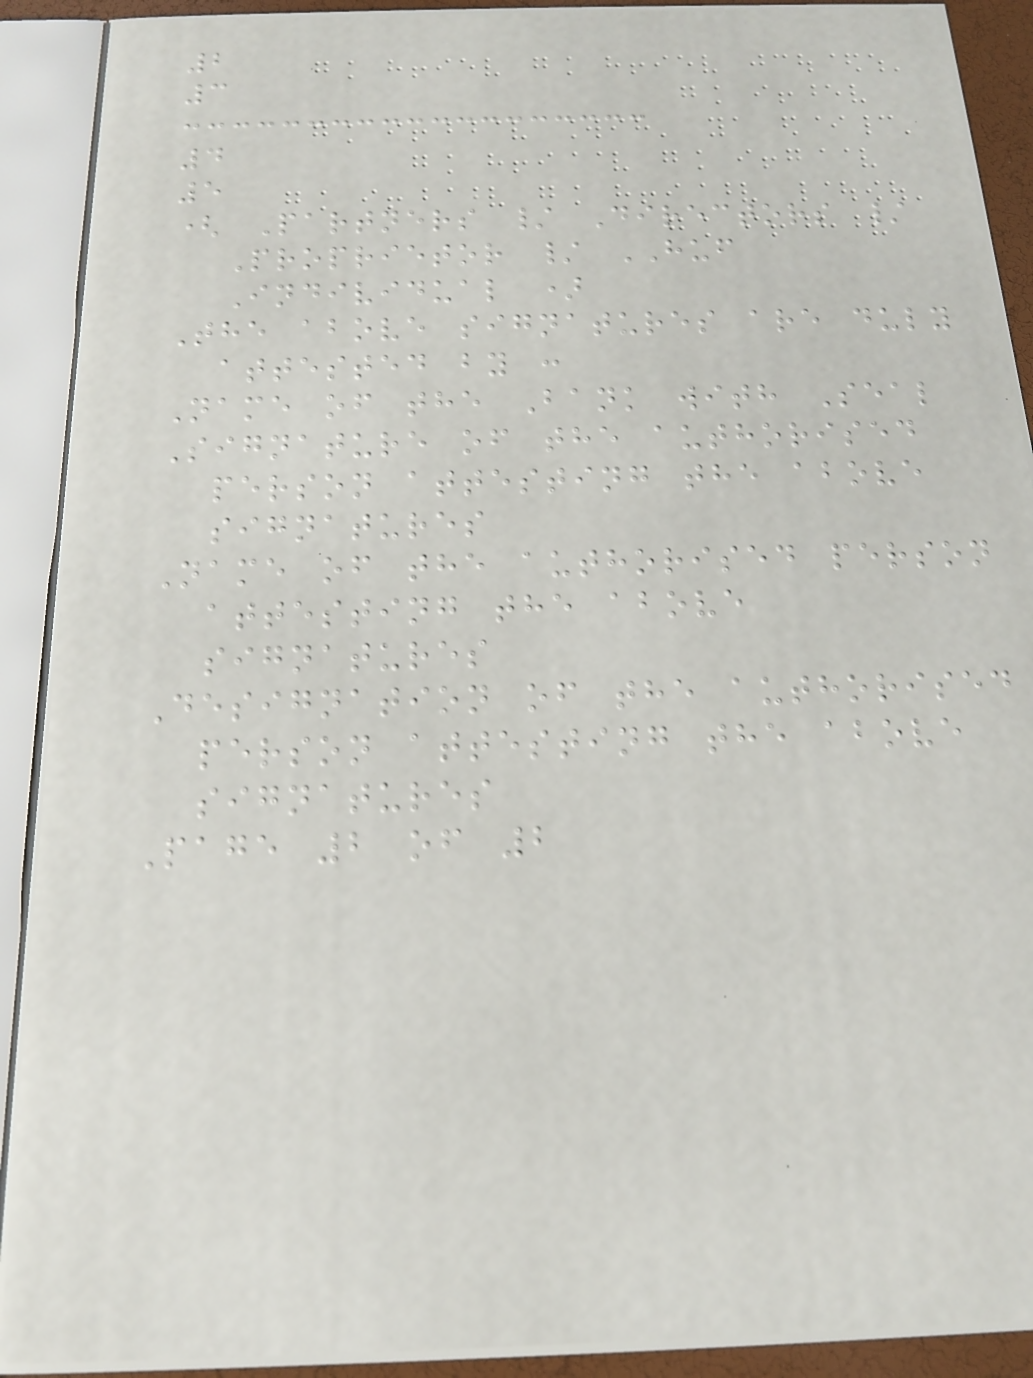2
3
4
5
( Partners / Directors /
Proprietor / HUF
Individual )
The above signatures are duly
attested by :
Name of the Bank with Seal
Signature of the authorised
person attesting the above
signatures
Name of the authorised person
attesting the above
signatures
Designation of the authorised
person attesting the above
signatures
Page 2 of 2
